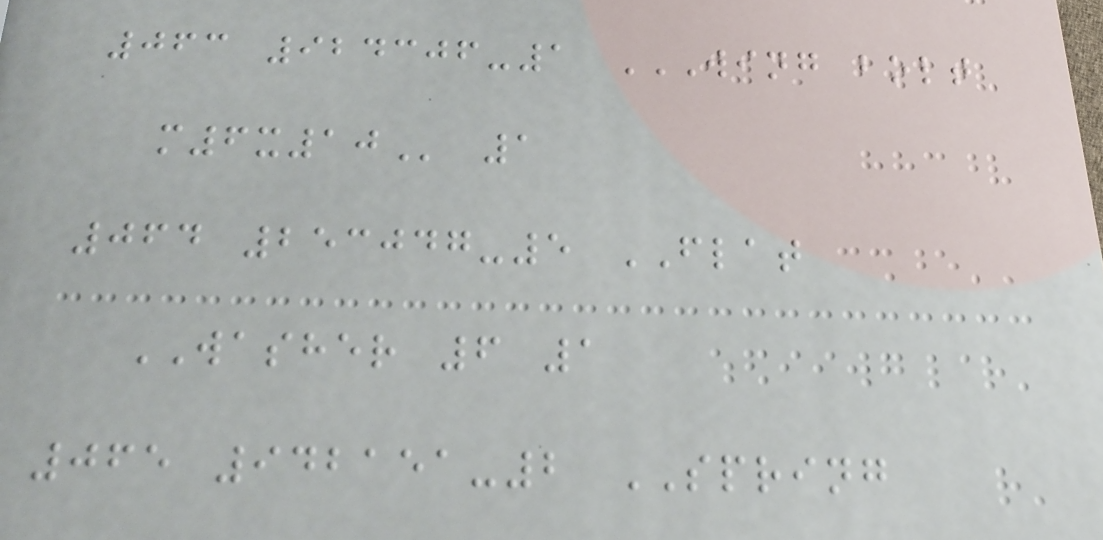063 924306-1 WING BOLT
M6X10 1
064 253047-5 FLAT
WASHER 6 1
065 942151-2 SPRING
